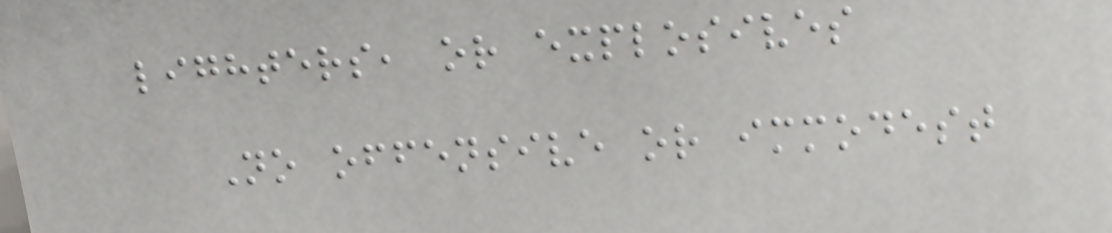lighters, or explosives
No offensive or immodest
